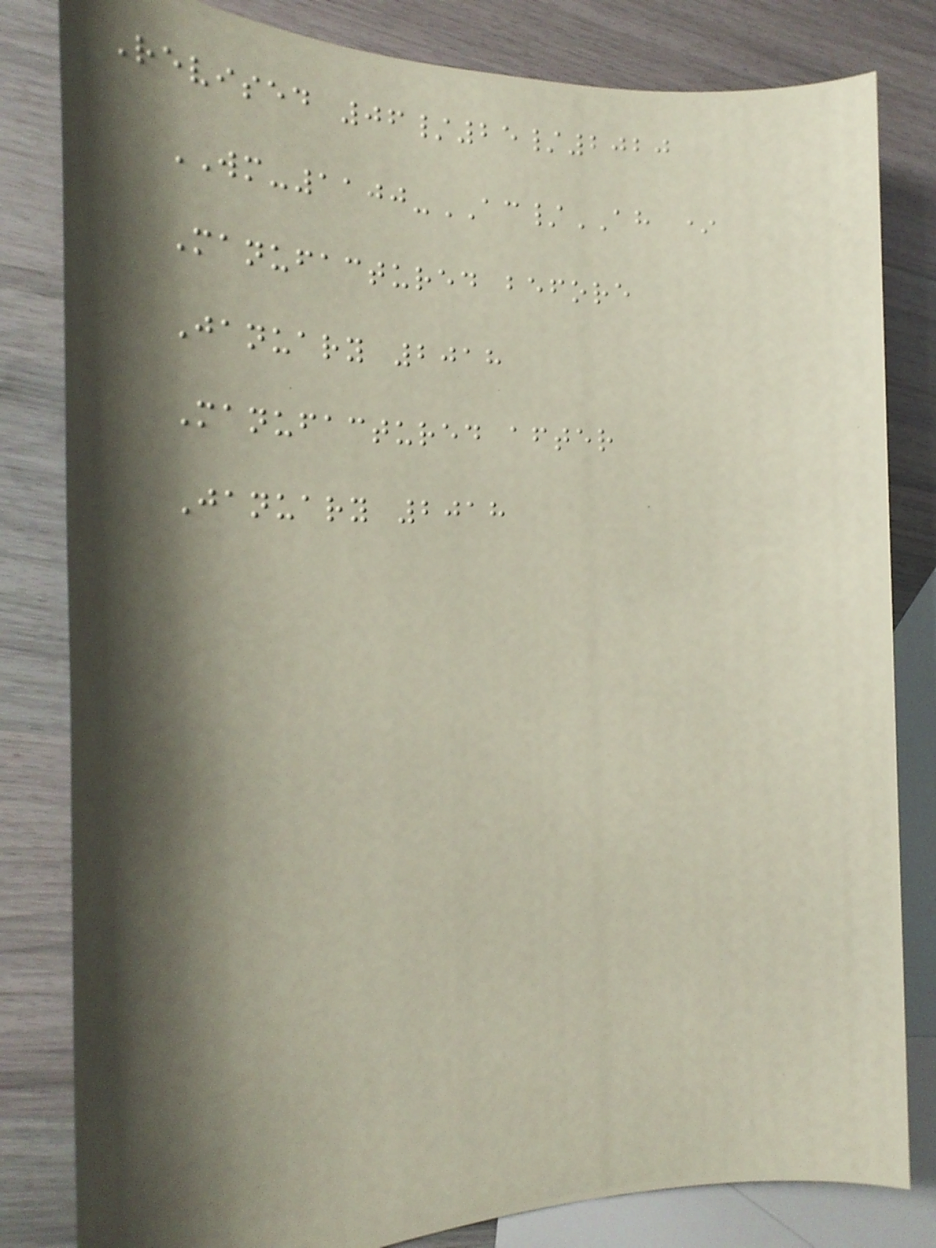Revised 06/25/2020
WM-1100-AC/AH *
Manufactured before
January 2018
Manufactured after
January 2018
